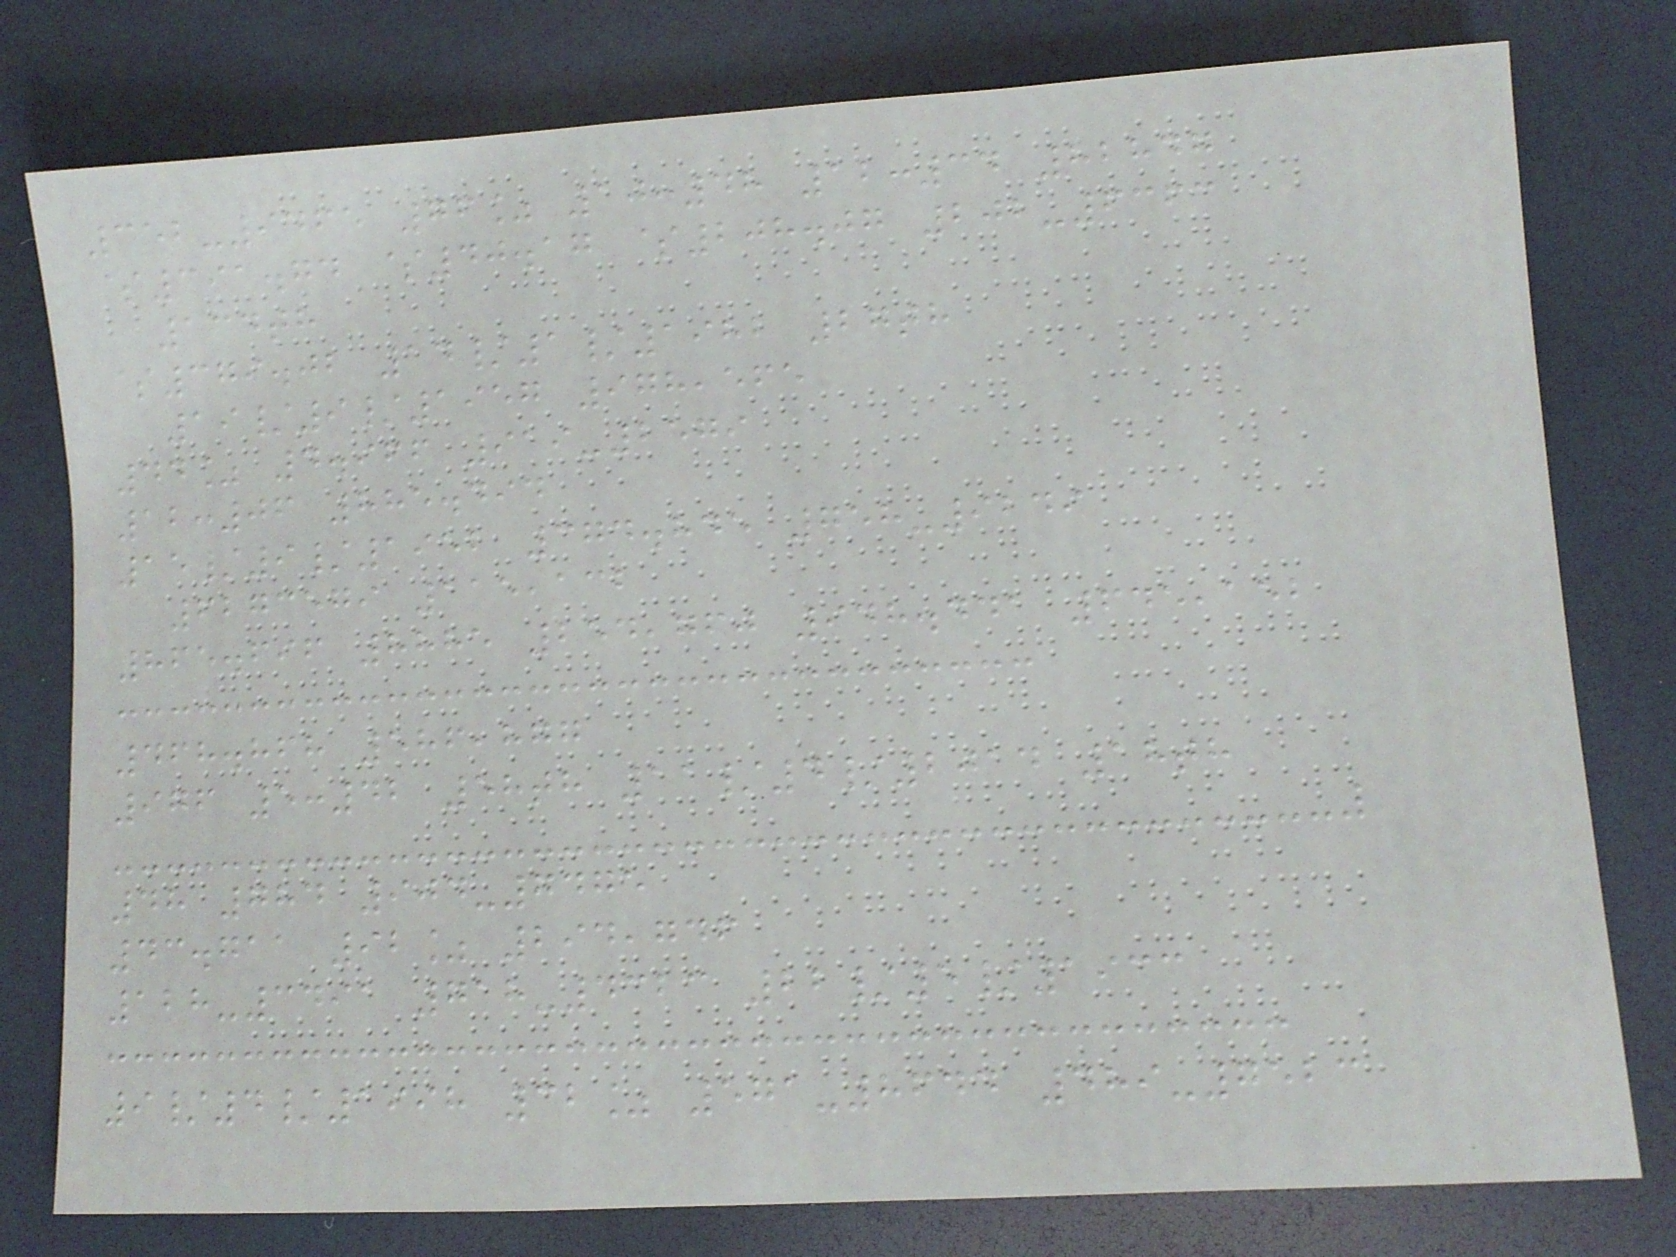352-9465 76% 10:48 12:34 82847
$391.74 $40.17 $208.07 202-6363
134th
$379.02 14/1/1982 27th
19/9/1957 978,565
44% 4.966 919-2579
12:06 885.494
15/9/1952 374.845 758-9249
6273579 115,132
865.696 8885 254,760 948.441 645,152
468.868 586,877
976 5:42 58th 11/4/2014 18th
48 784 904-7475
43.711 92% 294,746
128-3491 718-4323 22/5/1933
9/4/1998 32% 571-8644 489-7523
